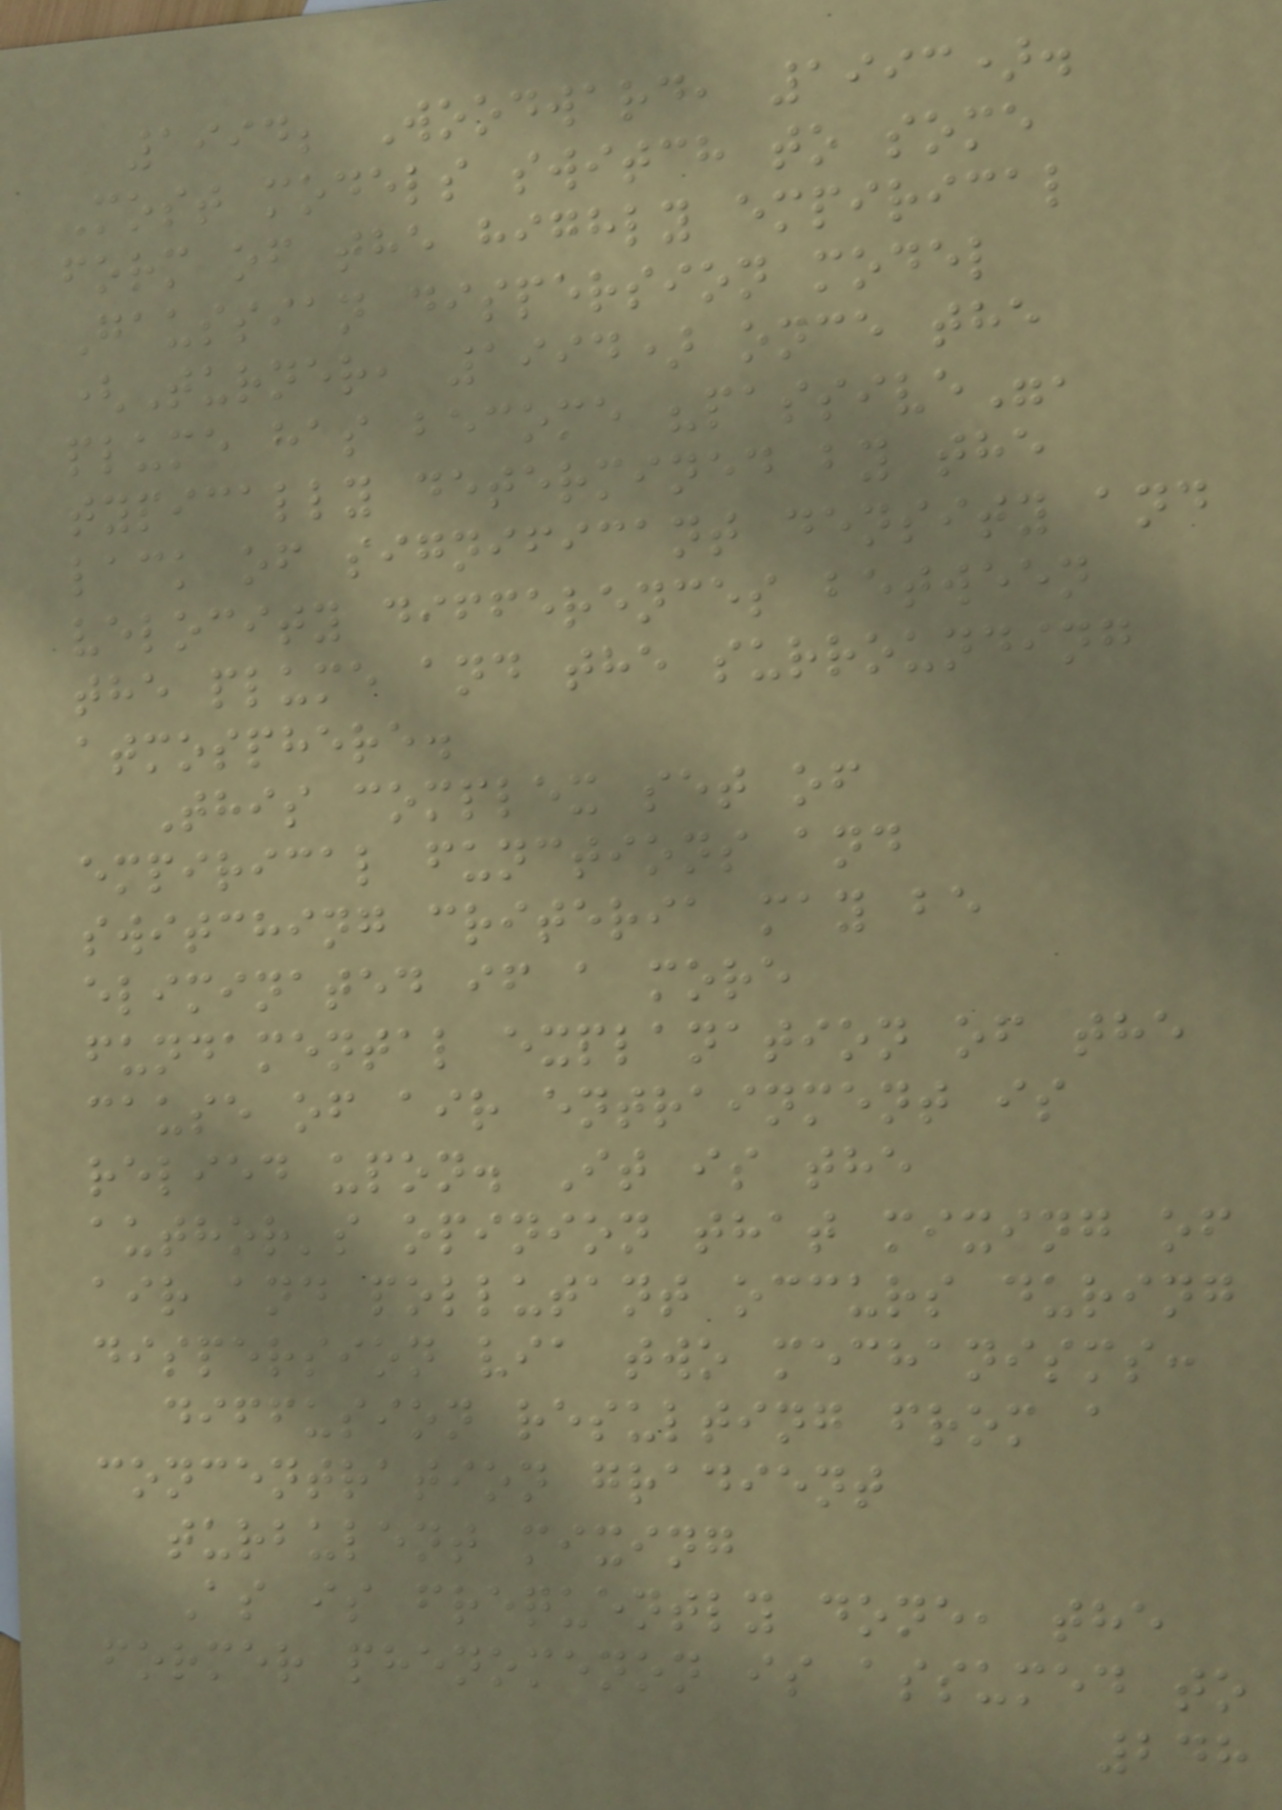1994; Woodward, 1993).
Most models switch to some
form of the highly empirical
Gaussian dispersion model
(Turner, 1994) once the
plume has become "passive",
typically determined by the
lack of significant density and
velocity differences between
the plume and the surrounding
atmosphere.
This complex set of
empirical functions and
switching criteria may be
eliminated if a more
fundamental explanation of the
cause of air entrainment is
relied upon. It is the
author's opinion that mixing of
air and pollutant occurs during
dispersion via two mechanisms:
diffusion resulting from a
concentration gradient
turbulent mixing
As is frequently done, the
former phenomenon is assumed to
248
